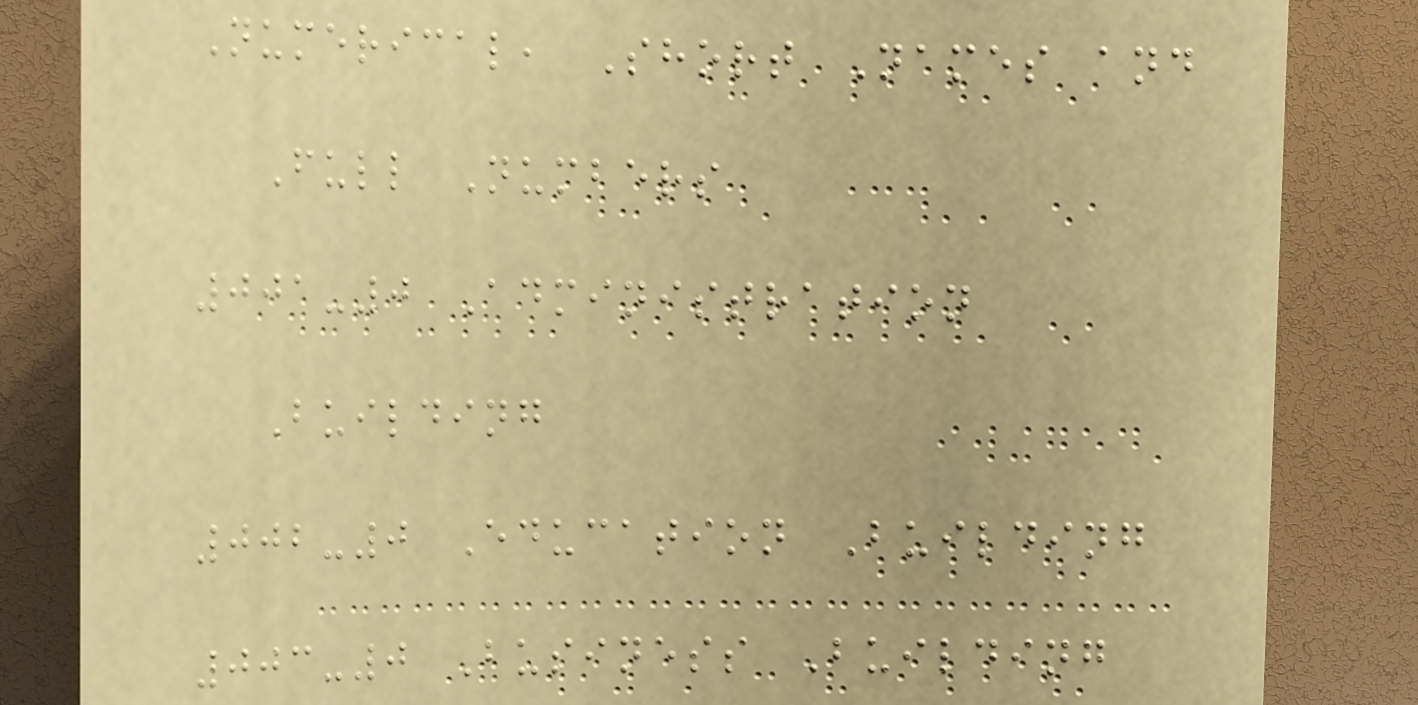Numerical, Short Names and
Full Numbers
001-0 Administration
Building
002-0 Education Building
003-0 Business Building
